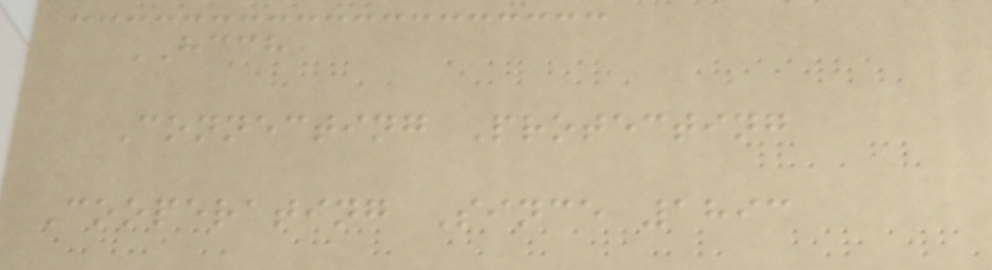HCCH
Connecting Protecting
Cooperating Since 1893
